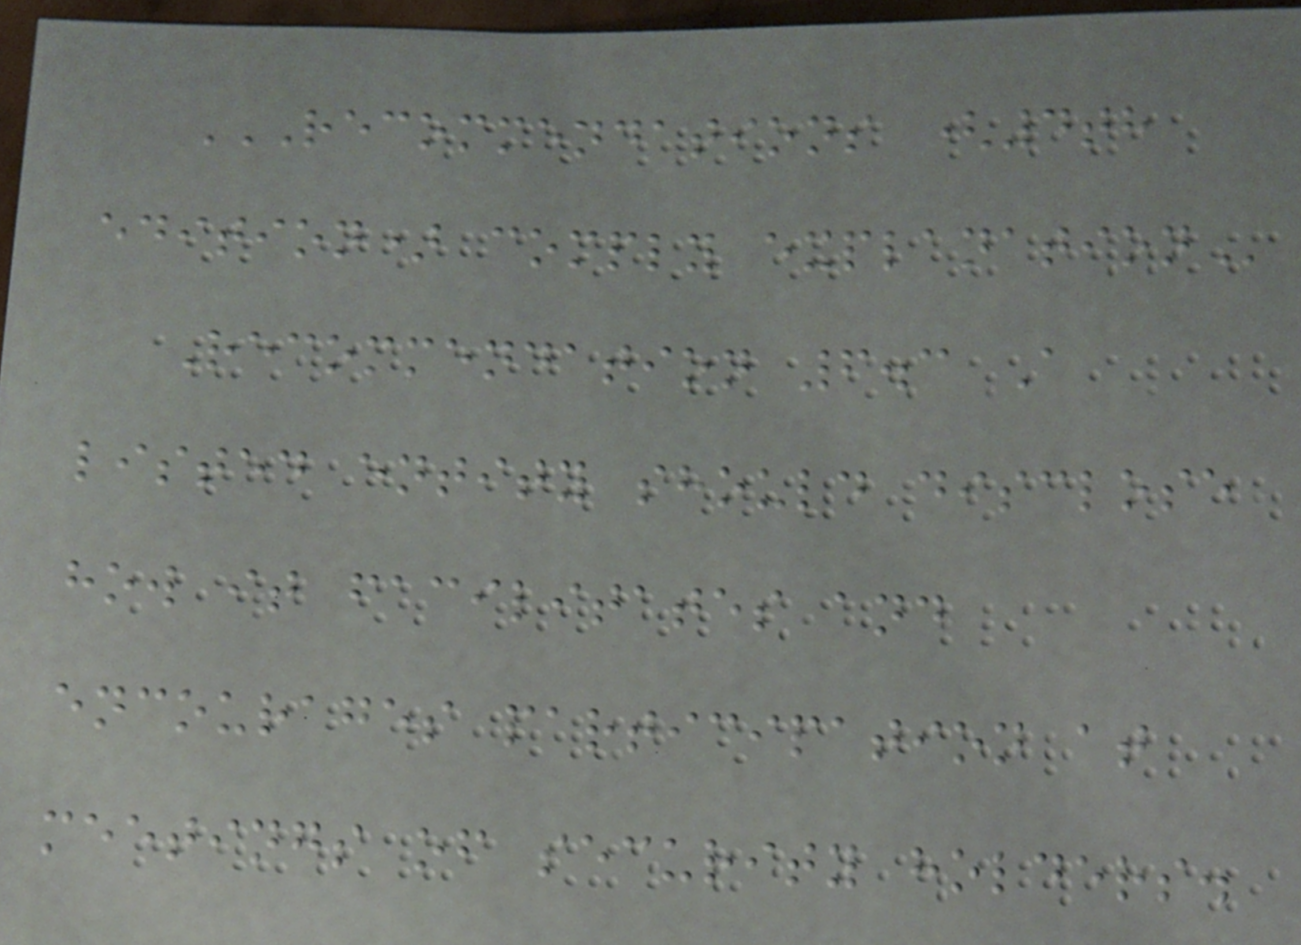RECOMMENDATIONS (4TH
EDITION) COMPLY EXPLANATION
Recommendation 6.3 A
listed entity should disclose
how it facilitates and
encourages participation at
meetings of security holders.
